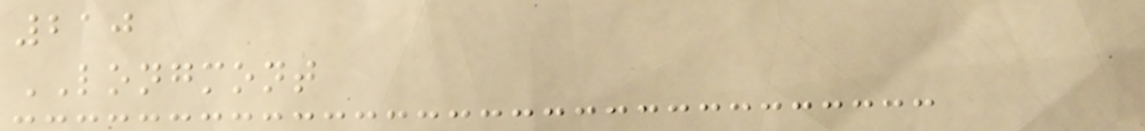210
LONGMONT
